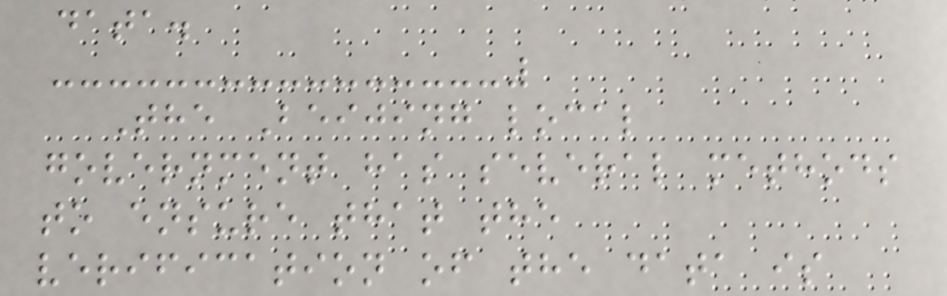data.
The Beijing local
government has several methods
to ensure that the
verification of the data is
